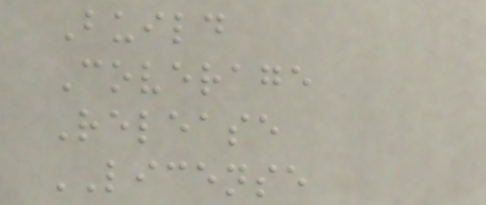Build
Coverage
Release
LICENSE
